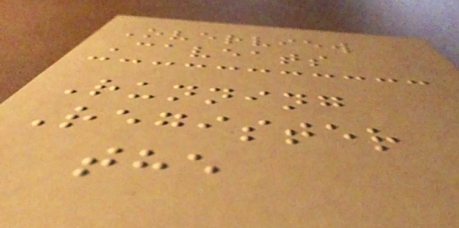Overview
Caveats
Running
Register
the
